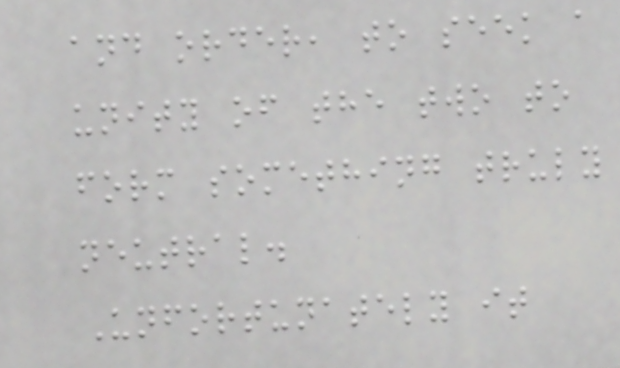and order, to seek a
unity of the two to
form something truly
neutral.
Unfortunately it
